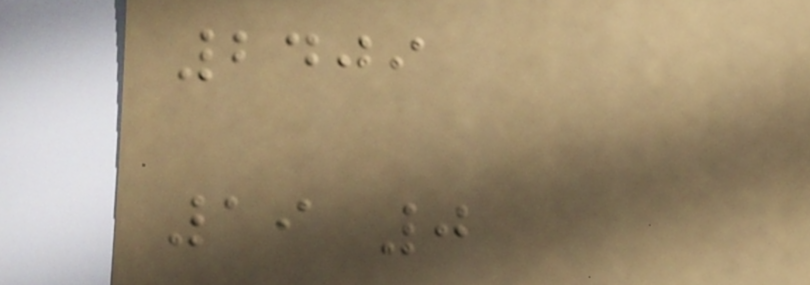2409
19 0
